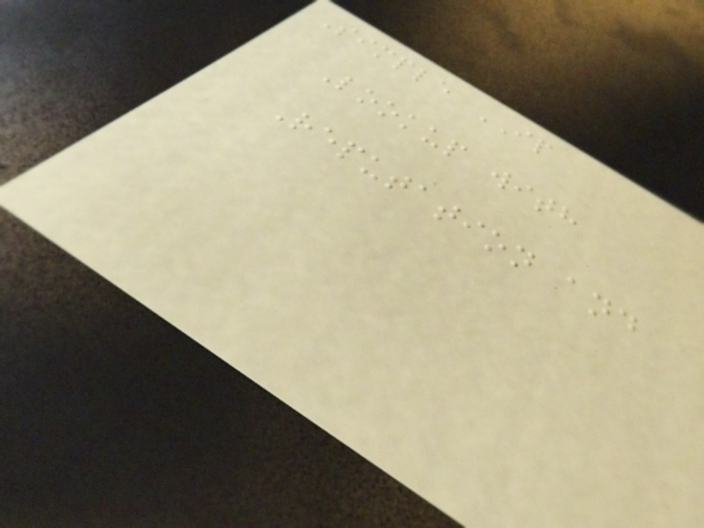Simple IP
Lookup with
Reputation and
